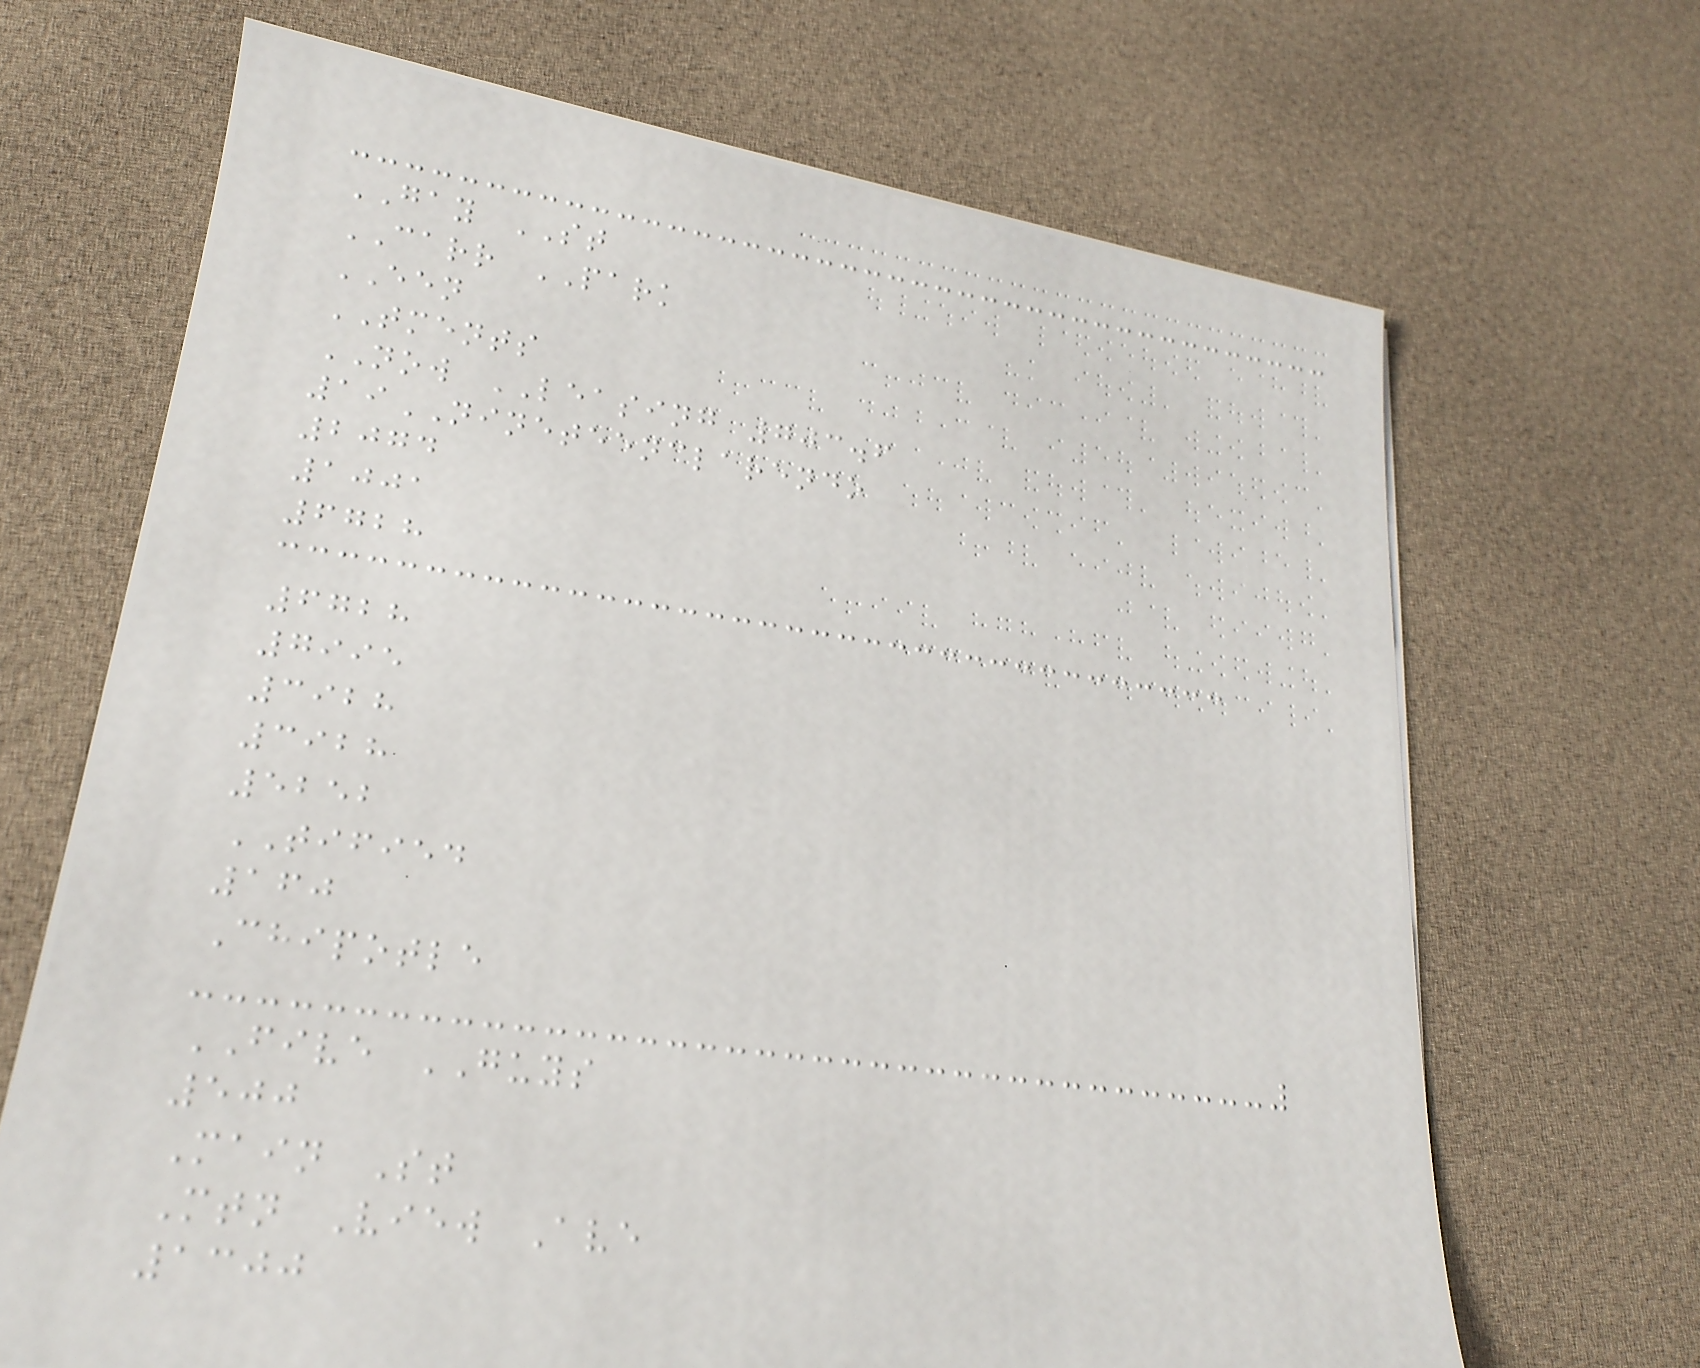GAY ST
CARR PARK
EEN
TMENTS
NOW LEASING 703.6
19NINETEENCLARENDO
2074
1001
6728
6728
7995
3928
3928
5252
TIFIED
160
Chipotle
FIVE GUYS
500
Main St
Mtn View Ave
1300
